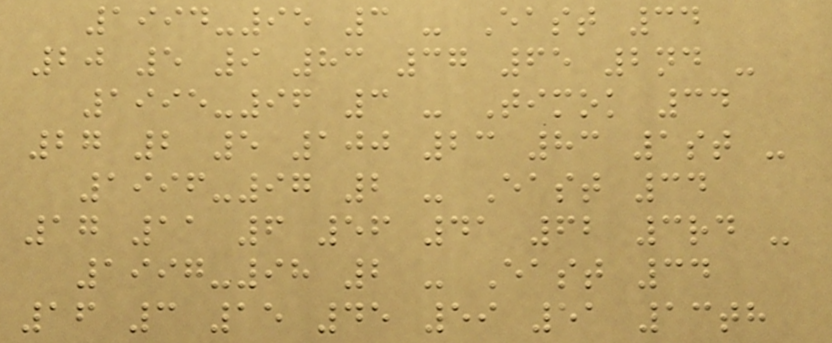1994-95 3 - East 34
20 5 9 83 37 65 2nd -
1995-96 3 - Timok 34
27 2 5 100 23 83 1st -
1996-97 2 - East 34
17 11 6 56 41 62 3rd -
1997-98 2 - East 34
16 3 15 45 59 51 13th
